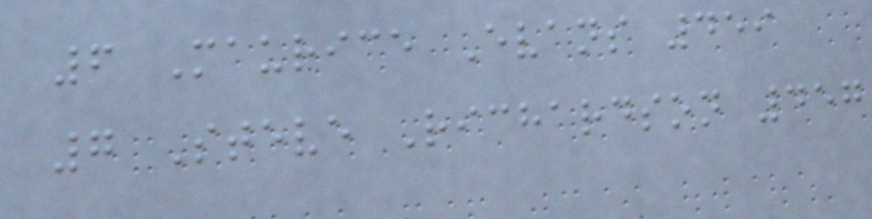6 Maurice Evans 459
7 Steve Richardson 457
